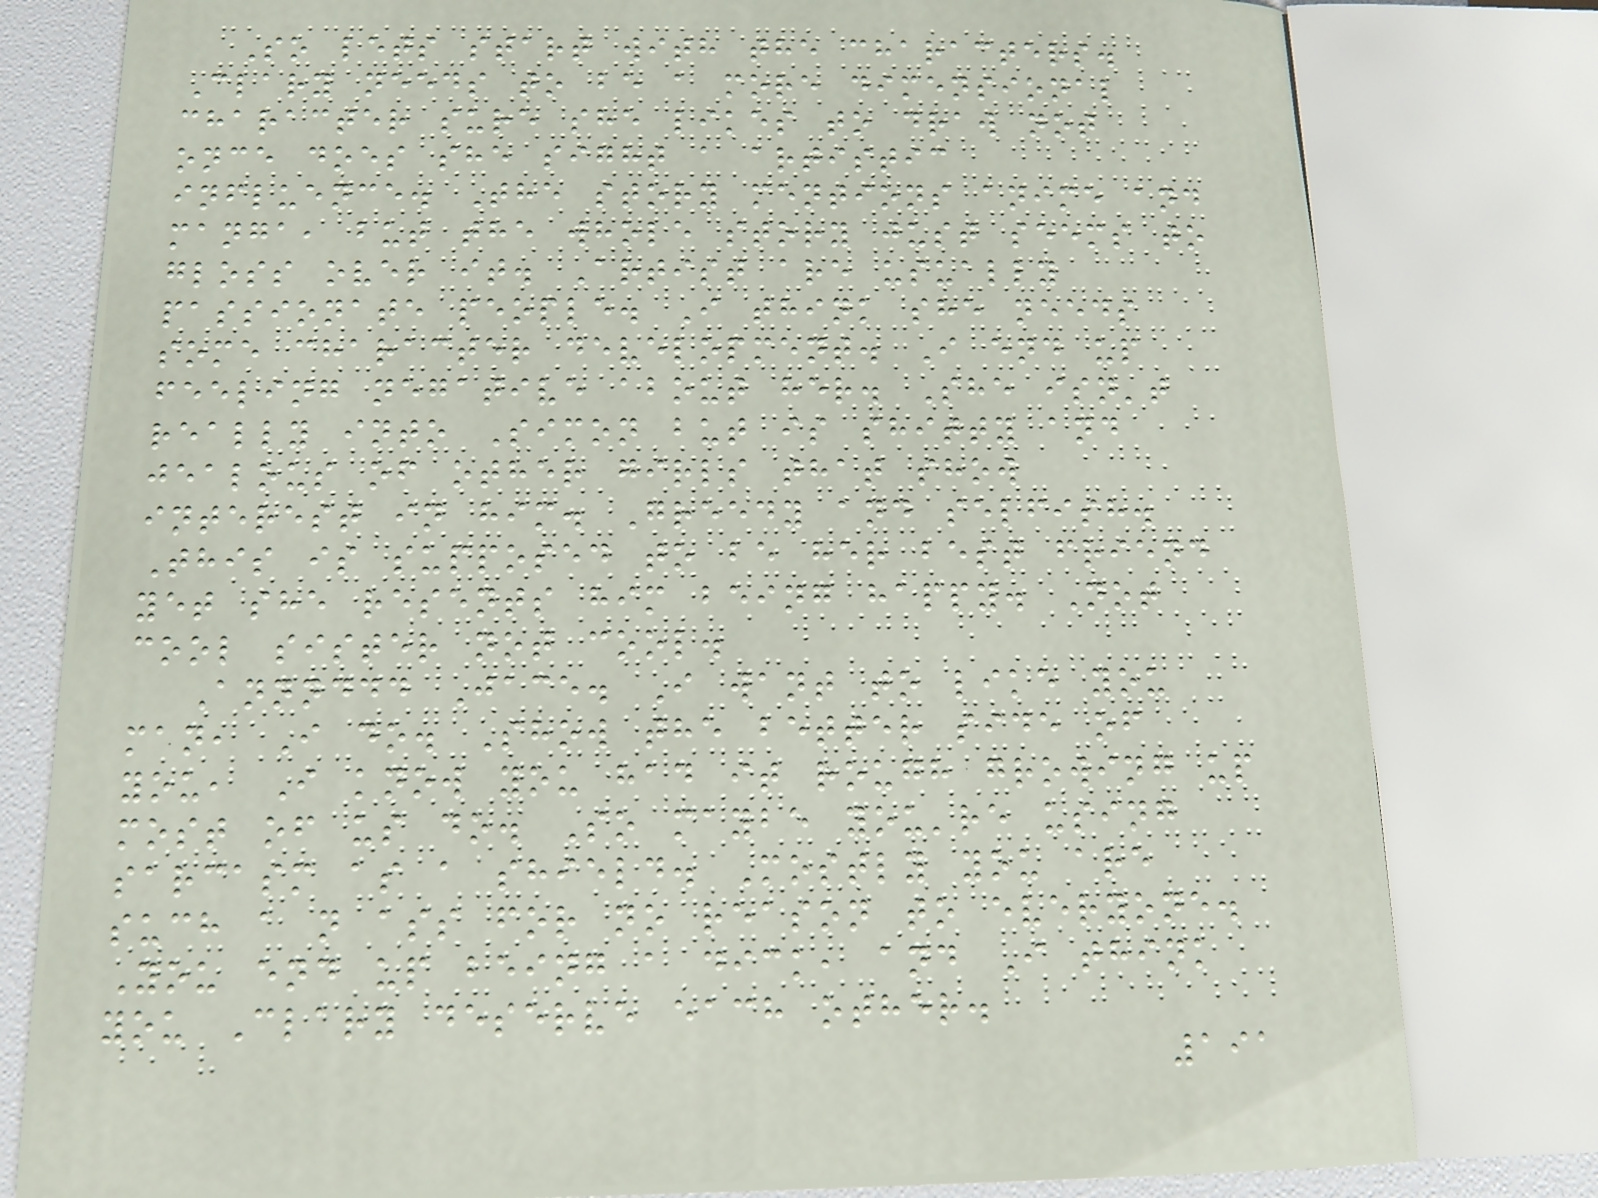So lets start with the characters.
Clary needs to be a more dimensional
character sure she likes to draw not
once does she sight a artistic
influence. The story mentions anime and
manga, but the whole story just seems to
gloss over it. Artist are usually
passionate people. I think she needs
some character development. I end up
feeling negative about her. She isn't
really into Simon but is shitty and
jealous of other girls that show
interest in him. Greedy and selfish.
This is supposed to be her best friend
yet she resents him being happy. Not
cool sister not cool.
Annnddd Jace. I want to like you
man, I do. Show the better side of
you, I know you had it rough growing up
most of us do. So maybe you're using
sarcasm as a shield. Mostly you are
such a n ass for no reason to everyone.
You end up being a dick, and I think
you Clary deserve each other.
191
